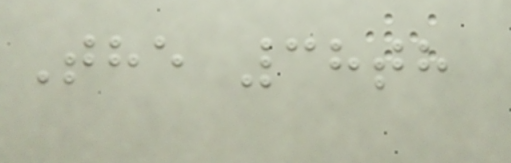The 38th
